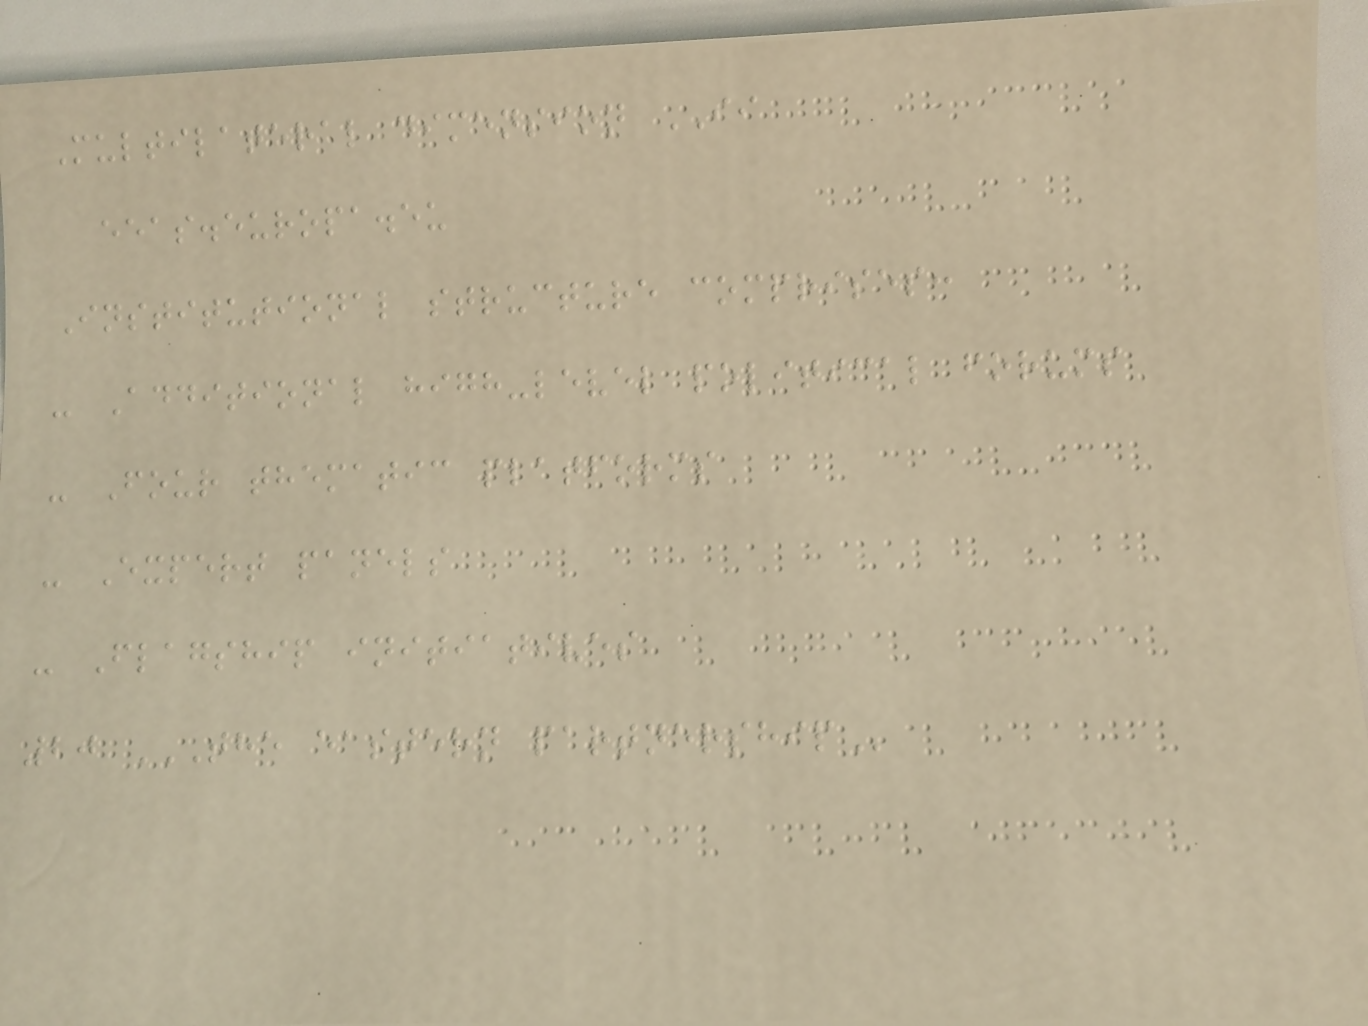Multilateral dimension II
eeas.europa.eu
Institutional structure comprises:
- Additional high-level political forums
- Four thematic platforms
- Expert panels
- Flagship initiatives
20 THE EASTERN PARTNERSHIP
